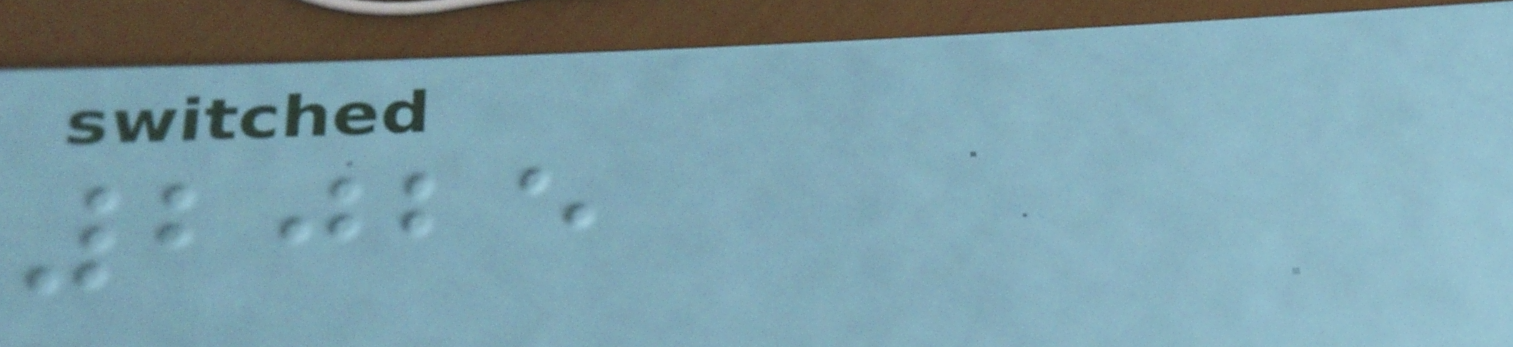2025
